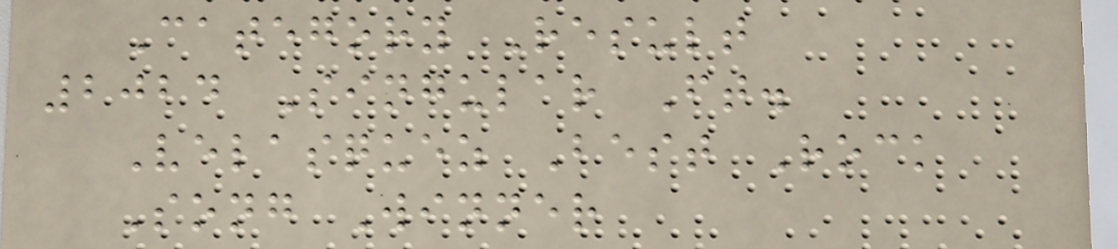Category Result
2024 Singular Ft.
Velasquez Best Rock
Song Winner
